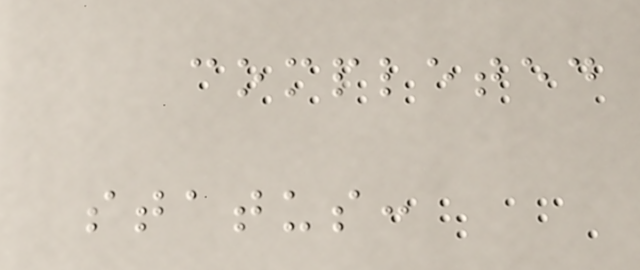completed
status:
